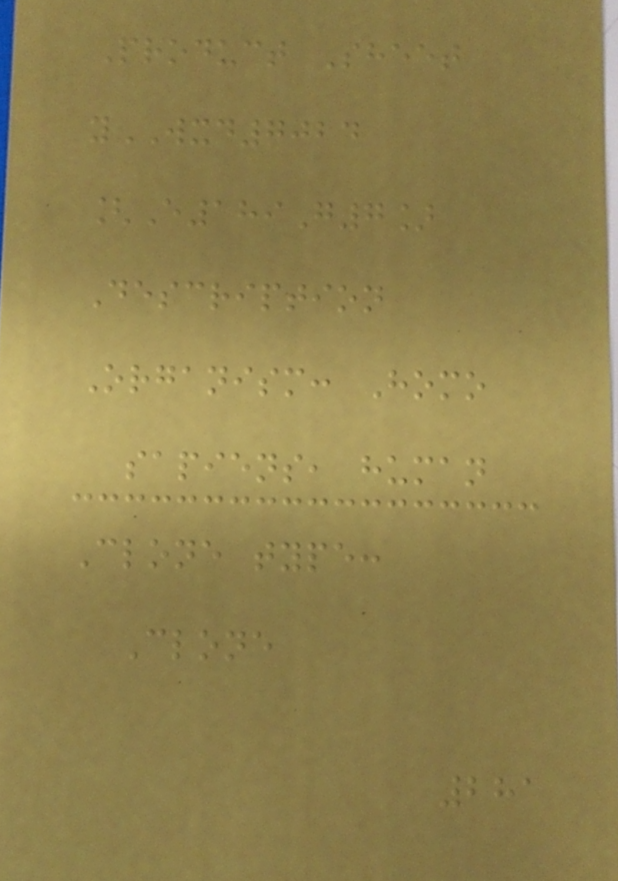Product Sheet
yWXD7024
[E189G7]
Description
Organism: Homo
sapiens, human
Clone type:
Clone
281
